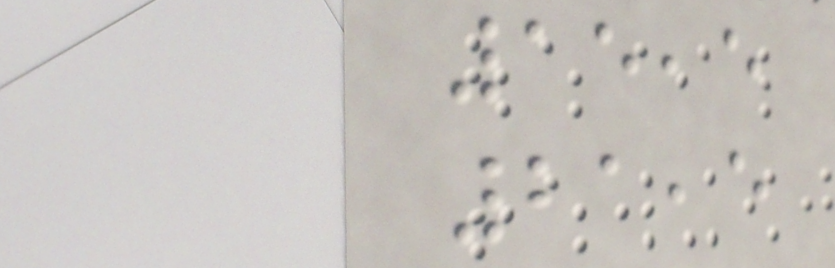15,5
21,5
